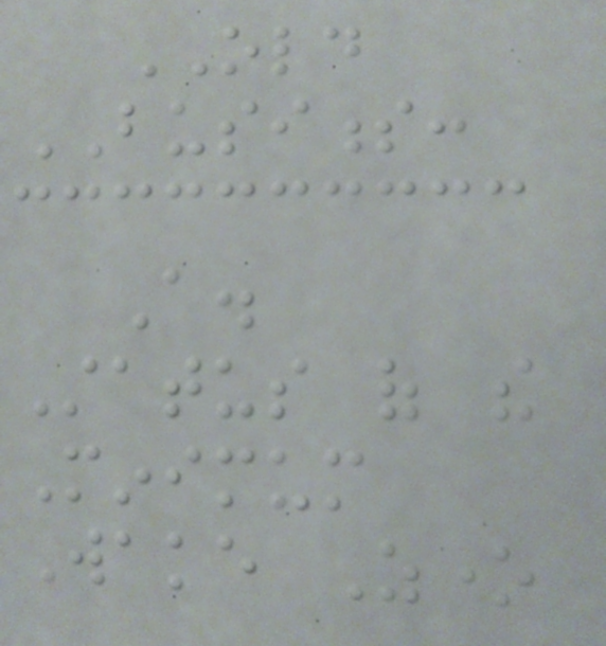OLD
BUSINESS:
A.
Status of the
Minimum
Wake Zone
